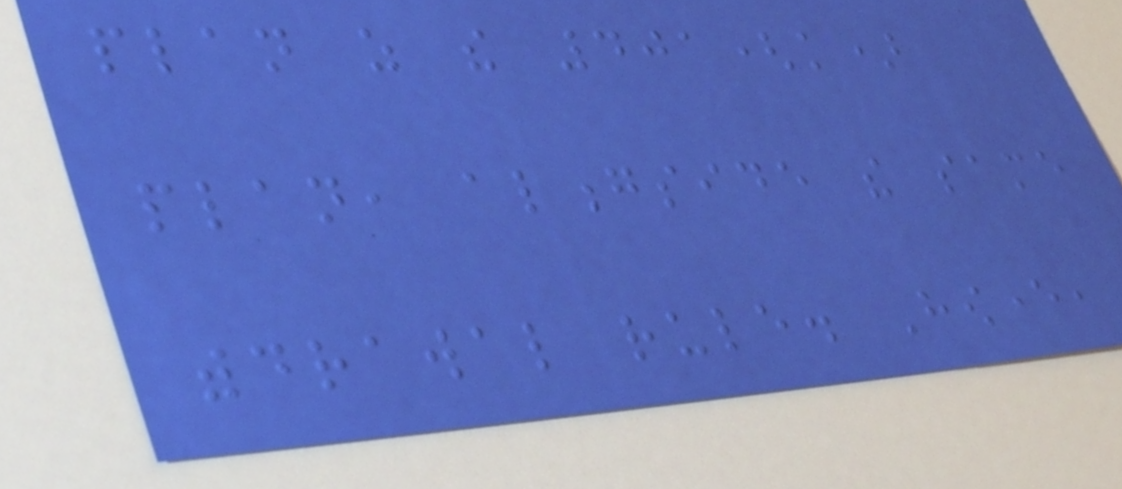plan as the 401(k)
plan, alongside the same
withdrawal rule. However,
